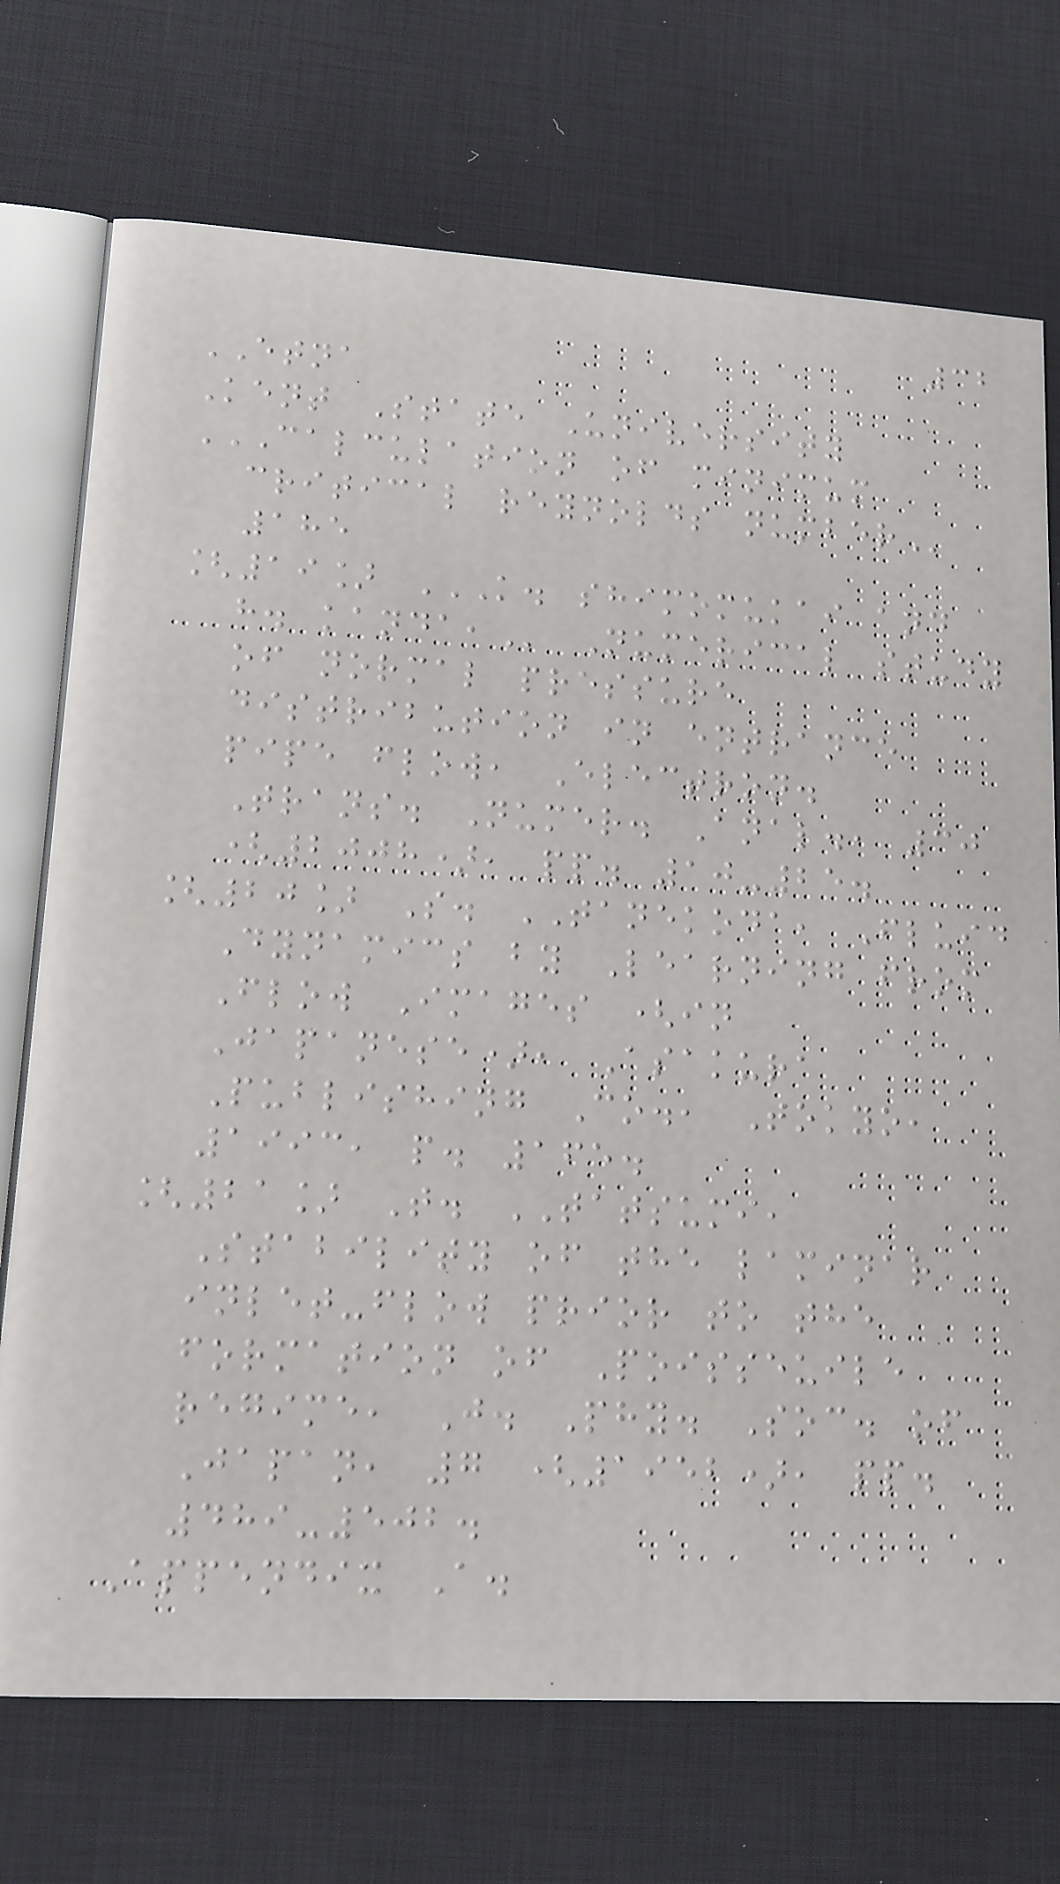32
ETNA
Kent State University
CALCULATION OF MINIMUM
CRITICAL REYNOLDS NUMBER
185
[19] K. SHIMOMUKAI AND
H. KANDA, Numerical study
of normal pressure
distribution in entrance
pipe flow, Electron.
Trans. Numer. Anal., 30
(2008), pp. 10-25.
[20] S. TANEKODA, Fluid
Dynamics by Learning from
Flow Images (in
Japanese), Asakura
Publishing Co., Tokyo,
1993, p. 165.
[21] T. TATSUMI,
Stability of the laminar
inlet-flow prior to the
formation of Poisseuile
regime, J. Phy. Soc. of
Japan, 7 (1952), pp.
489-502.
Appendix A.
